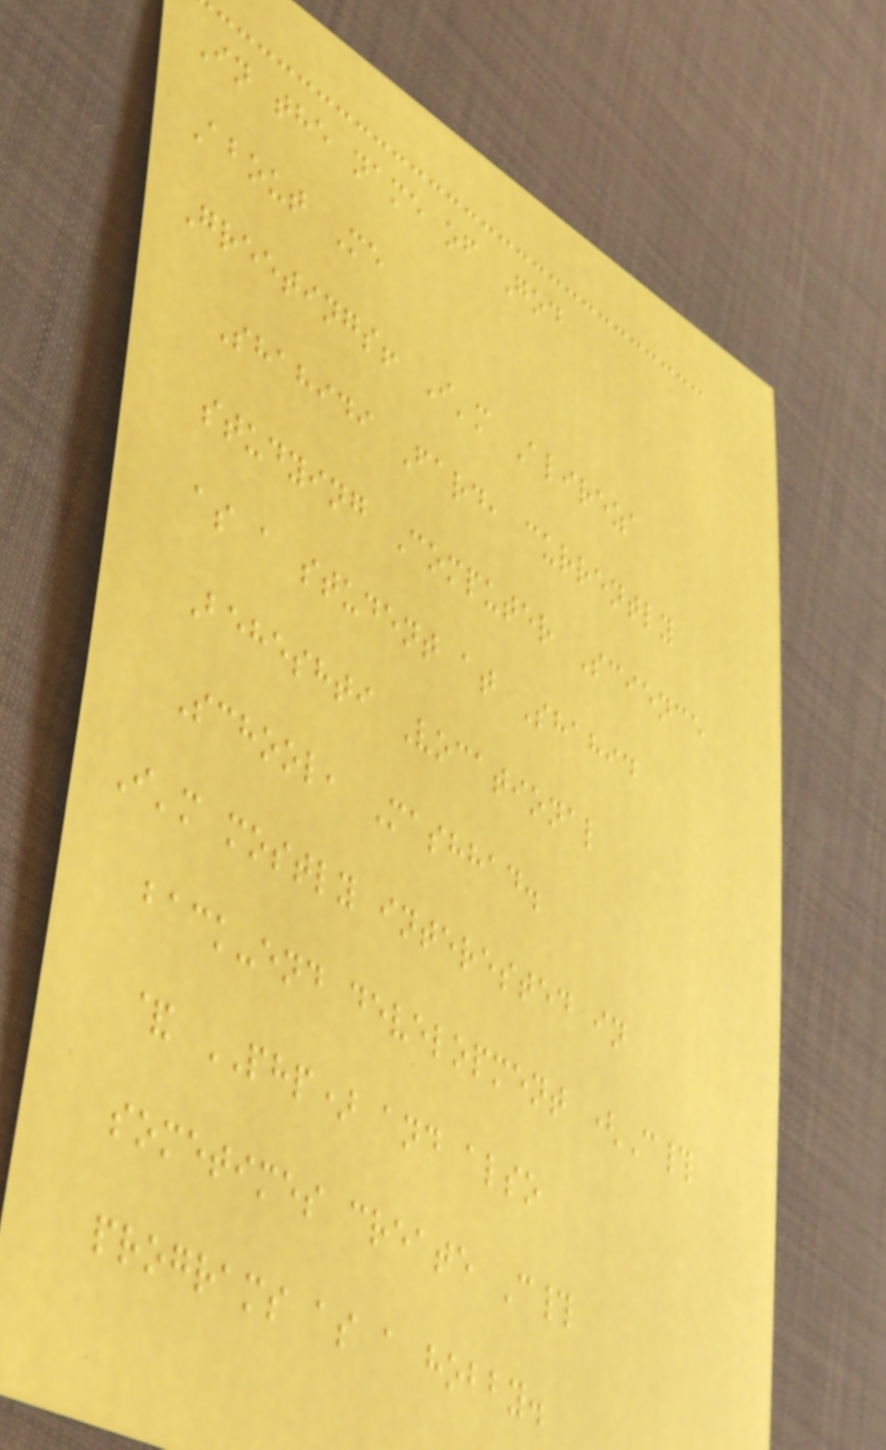In the name of God
About Me
Greetings! I'm Alireza
Shahidi Fard, currently
studying Computer Science
as a student at Shahid
Beheshti Vocational
School, Mashhad.
I'm mostly interested in
back-end development (C#
& PHP) and also
sometimes create C#
programs as a hobby.
